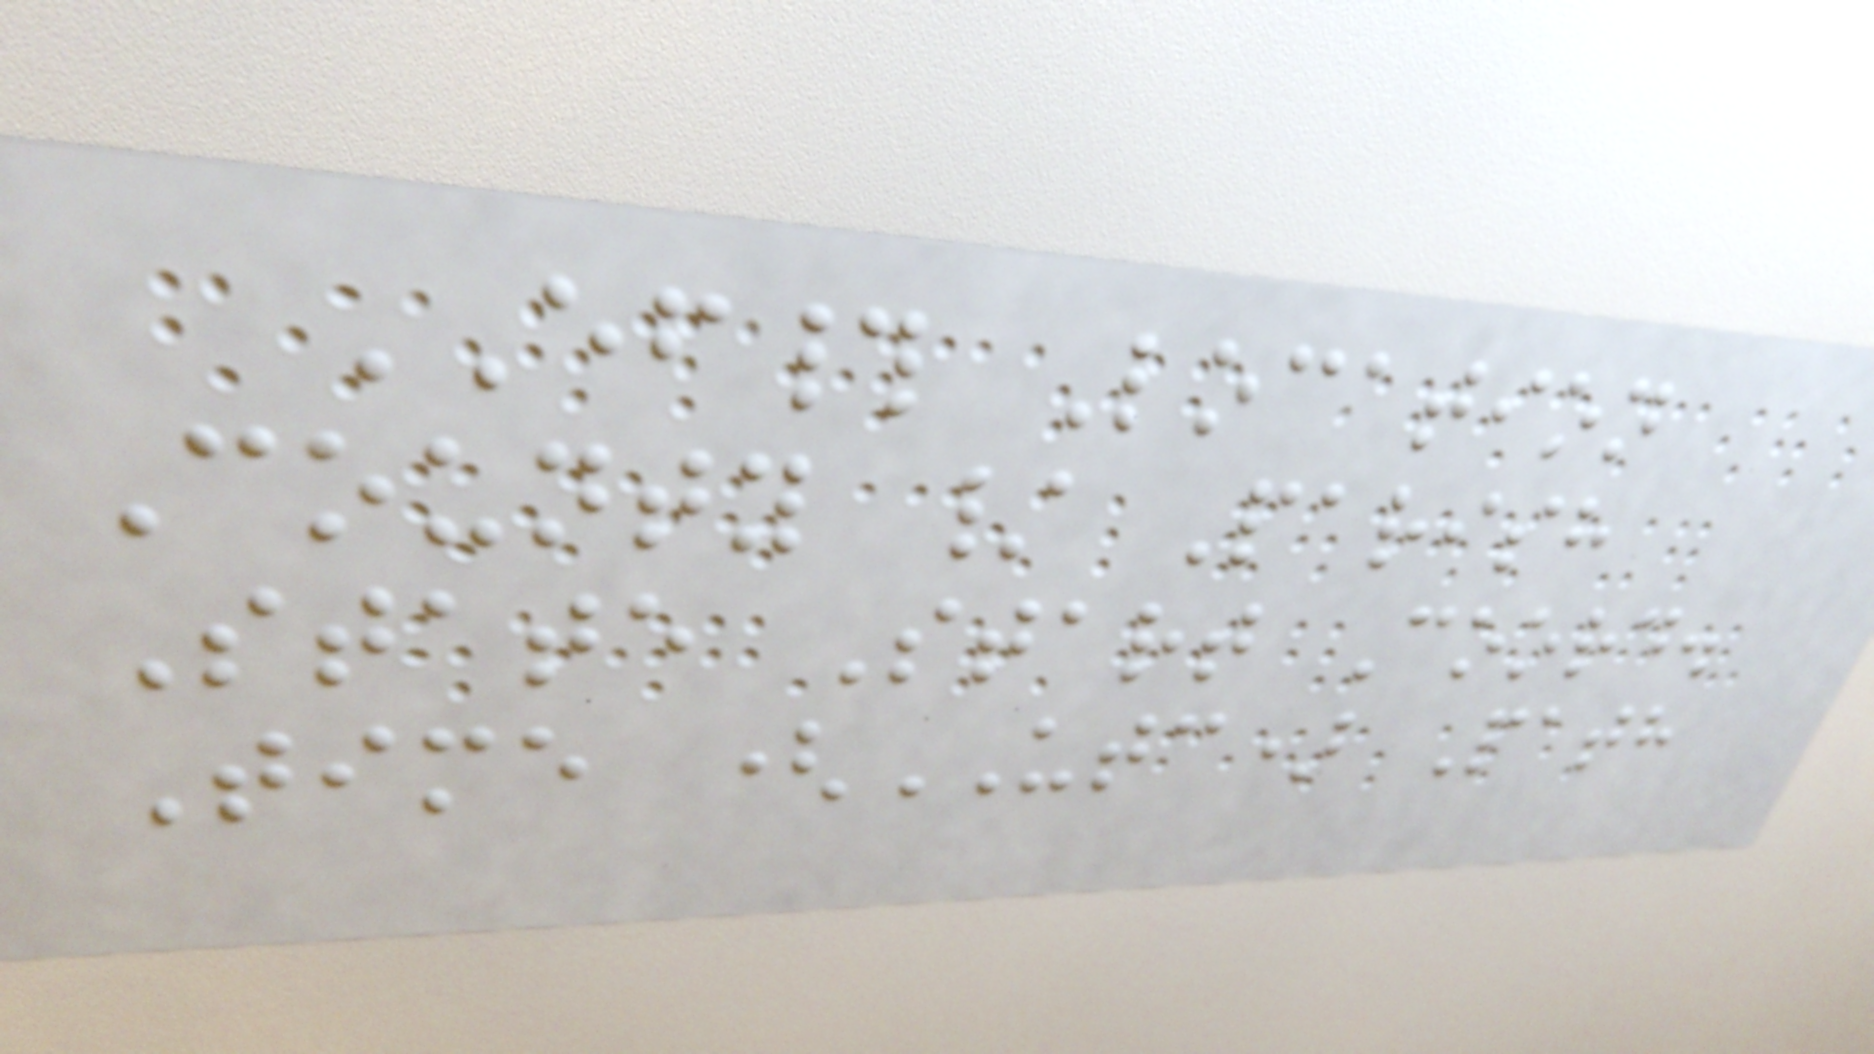EF# Location
County / Parish
State Start Coord.
Time (UTC) Path
